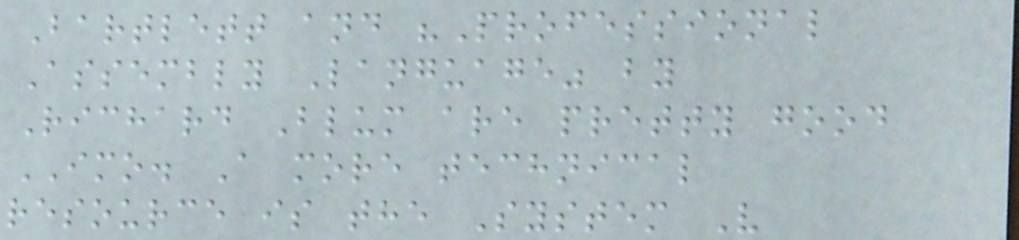Bartlett and "Professional
Assembly Language" by
Richard Blum are pretty good
IMO. A more technical
resource is the System V
